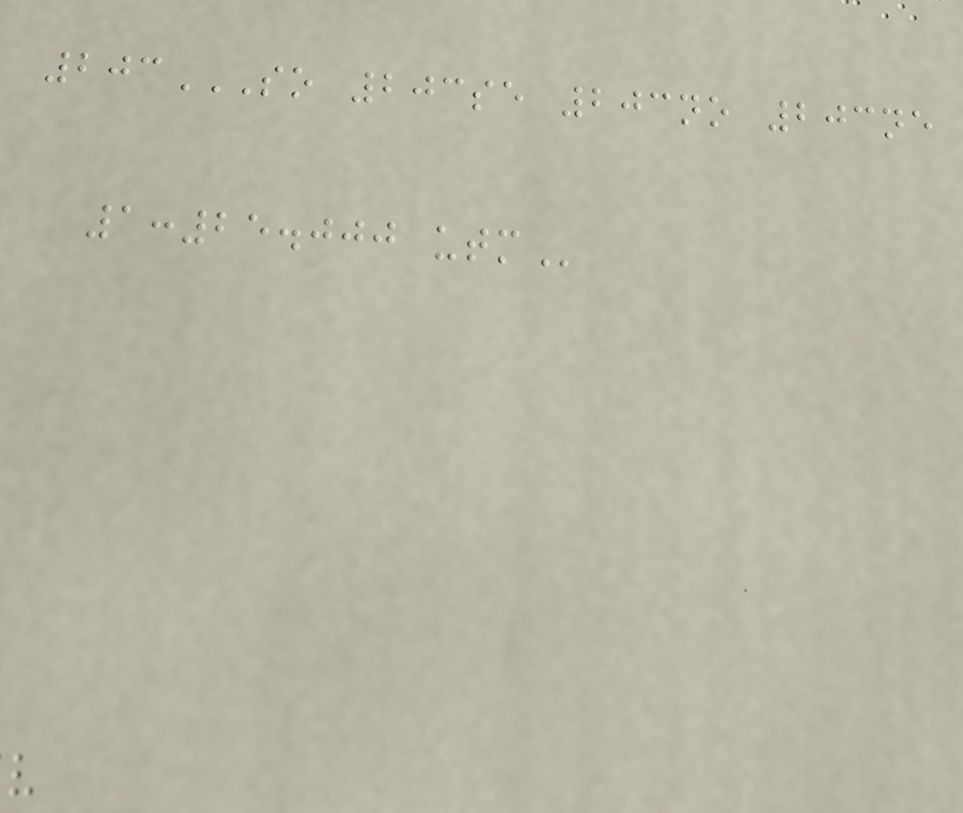203SO 203SE 203NO 203NE
1:25.000 UTM
